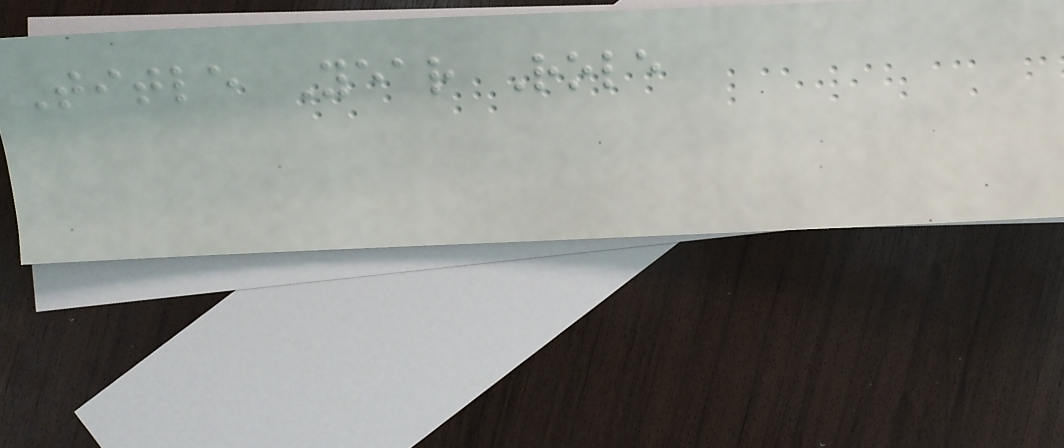Title Year Role
